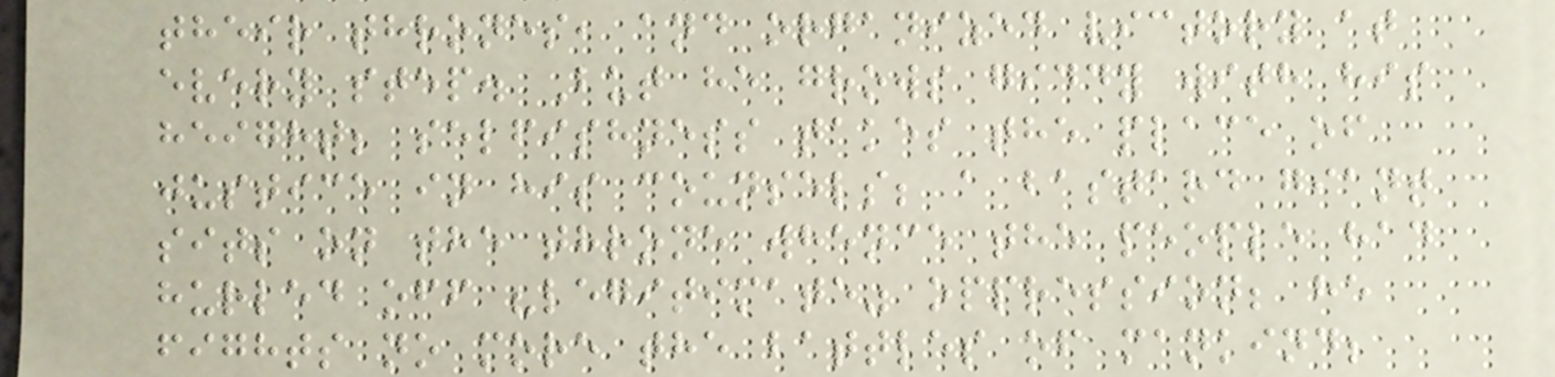their thrones, and organized victory at
every step. But he grows giddy with his
height; selfishness takes the place of
justice in his counsels; a bastard giant
sits on the throne whence the people had
hurled off "legitimate" oppression; he
fights no more the battles of mankind;
